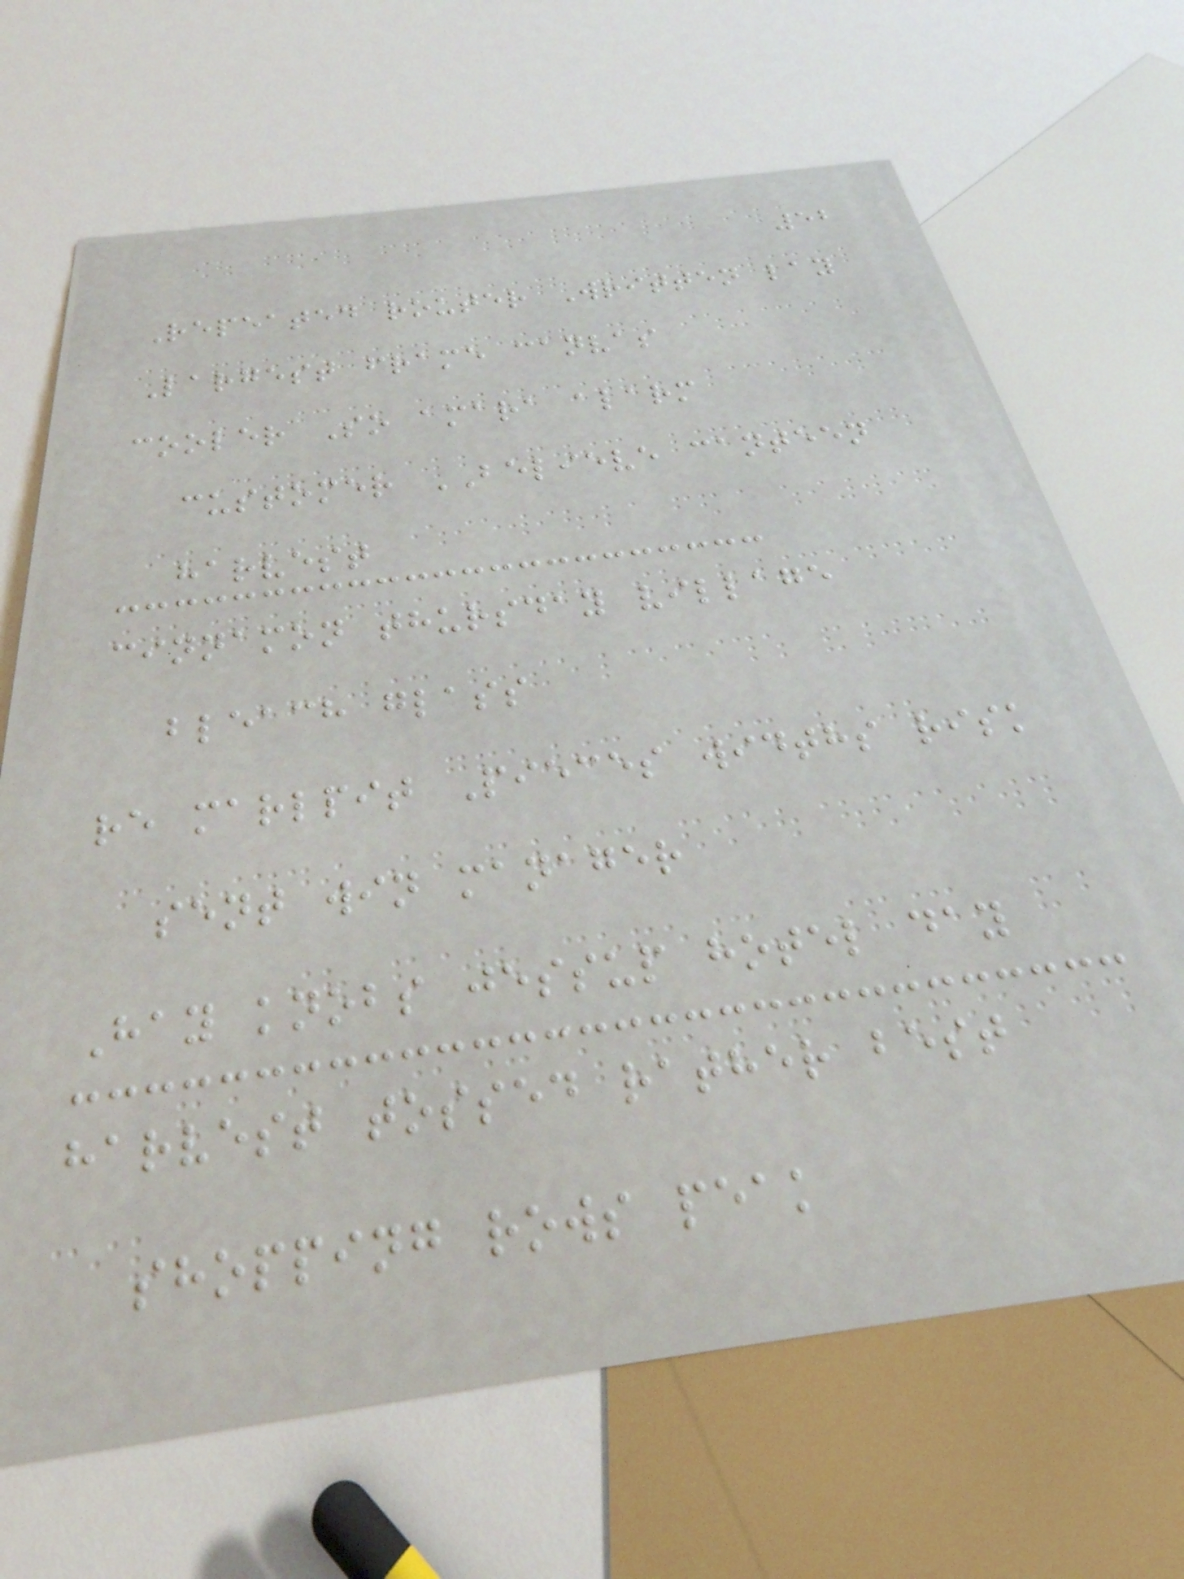52
Repeated router Written lay
Largest frame canvas
cooler So amara alarm
customer BELIEVE canteen
harvest
cinnamon thursday village
bleach glass
re marlpit Pieces widths risk
sent win manager
Hay knobs jessup hotel day
harvest tossed rather best
shopping rows peak
